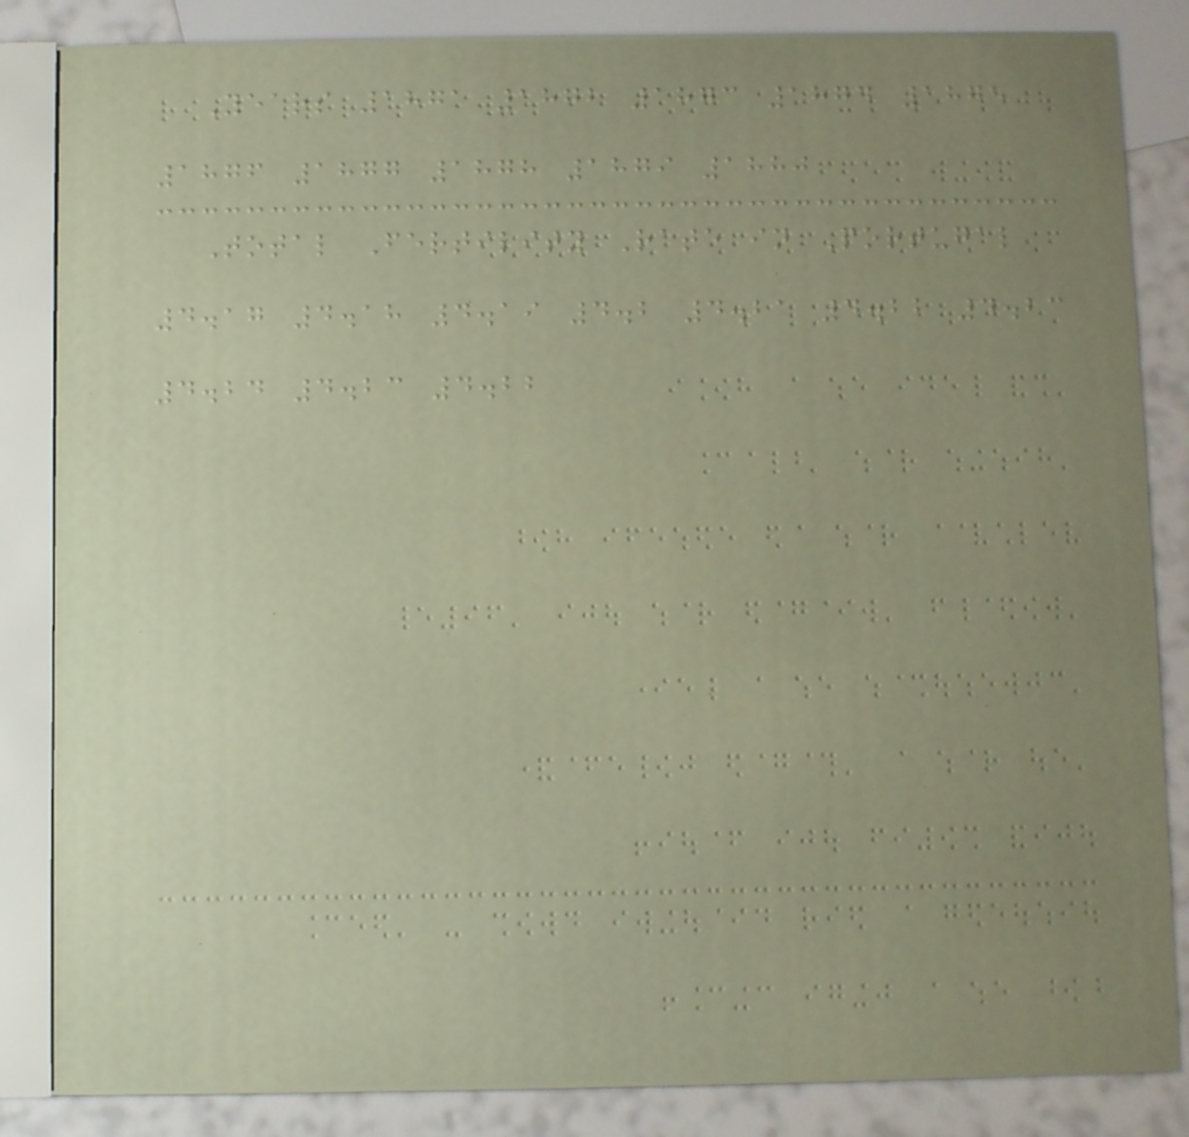Years 1871 1872 1873 1874 1875
1876 1877 1878 1879 1880
Total Fertility Rate in Portugal
4.17 4.18 4.19 4.2 4.21 4.22 4.23
4.24 4.23 4.22
